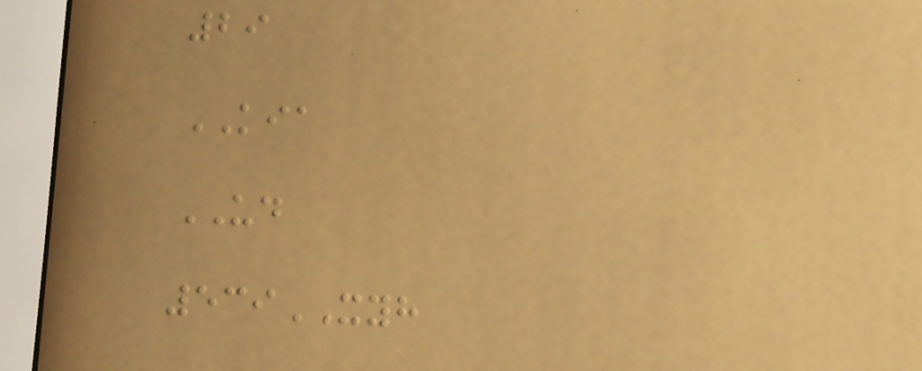29
KIA
UD
539XYH
